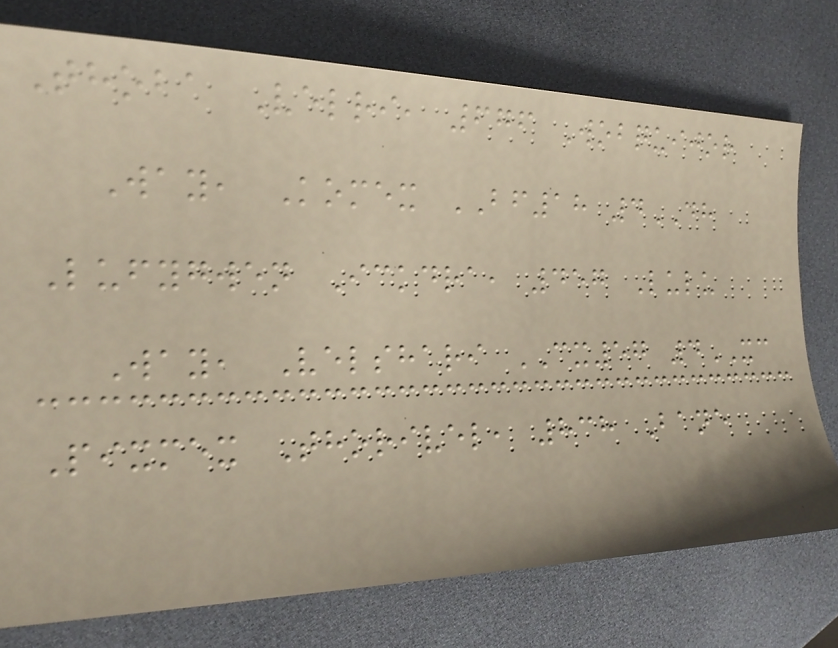Thoba Velri, 676 Wobquijor
Way, Komex BF18 4DH
Lufygwen Ickdra, 457 Lulu
Way, Velshari CX57 4XC
Pixmex Thorivel, 838 Bane
